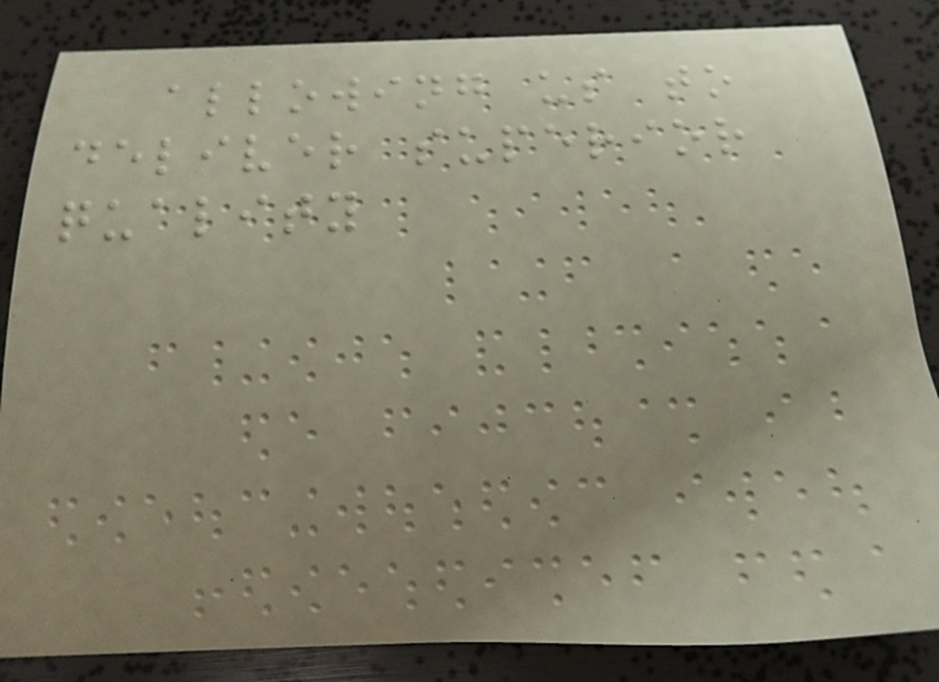allowing us to
deliver superior
quality
